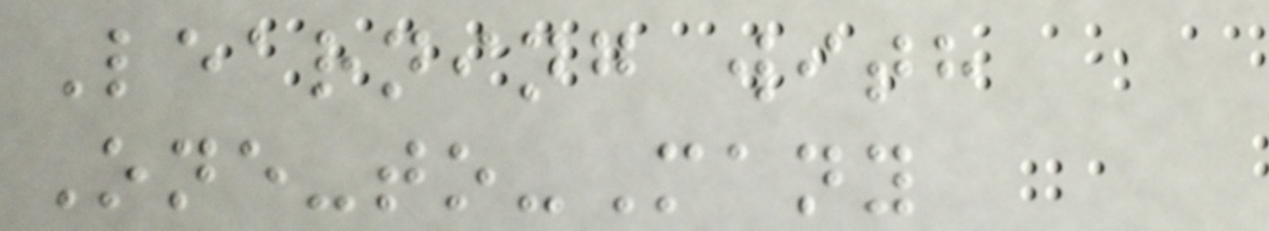Learning with
One-to-Many
